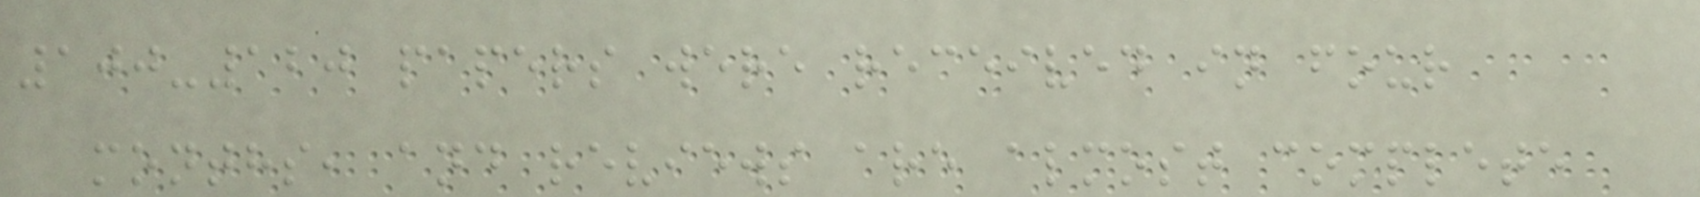100-120 papers were received in four
months, and reviews are almost complete
